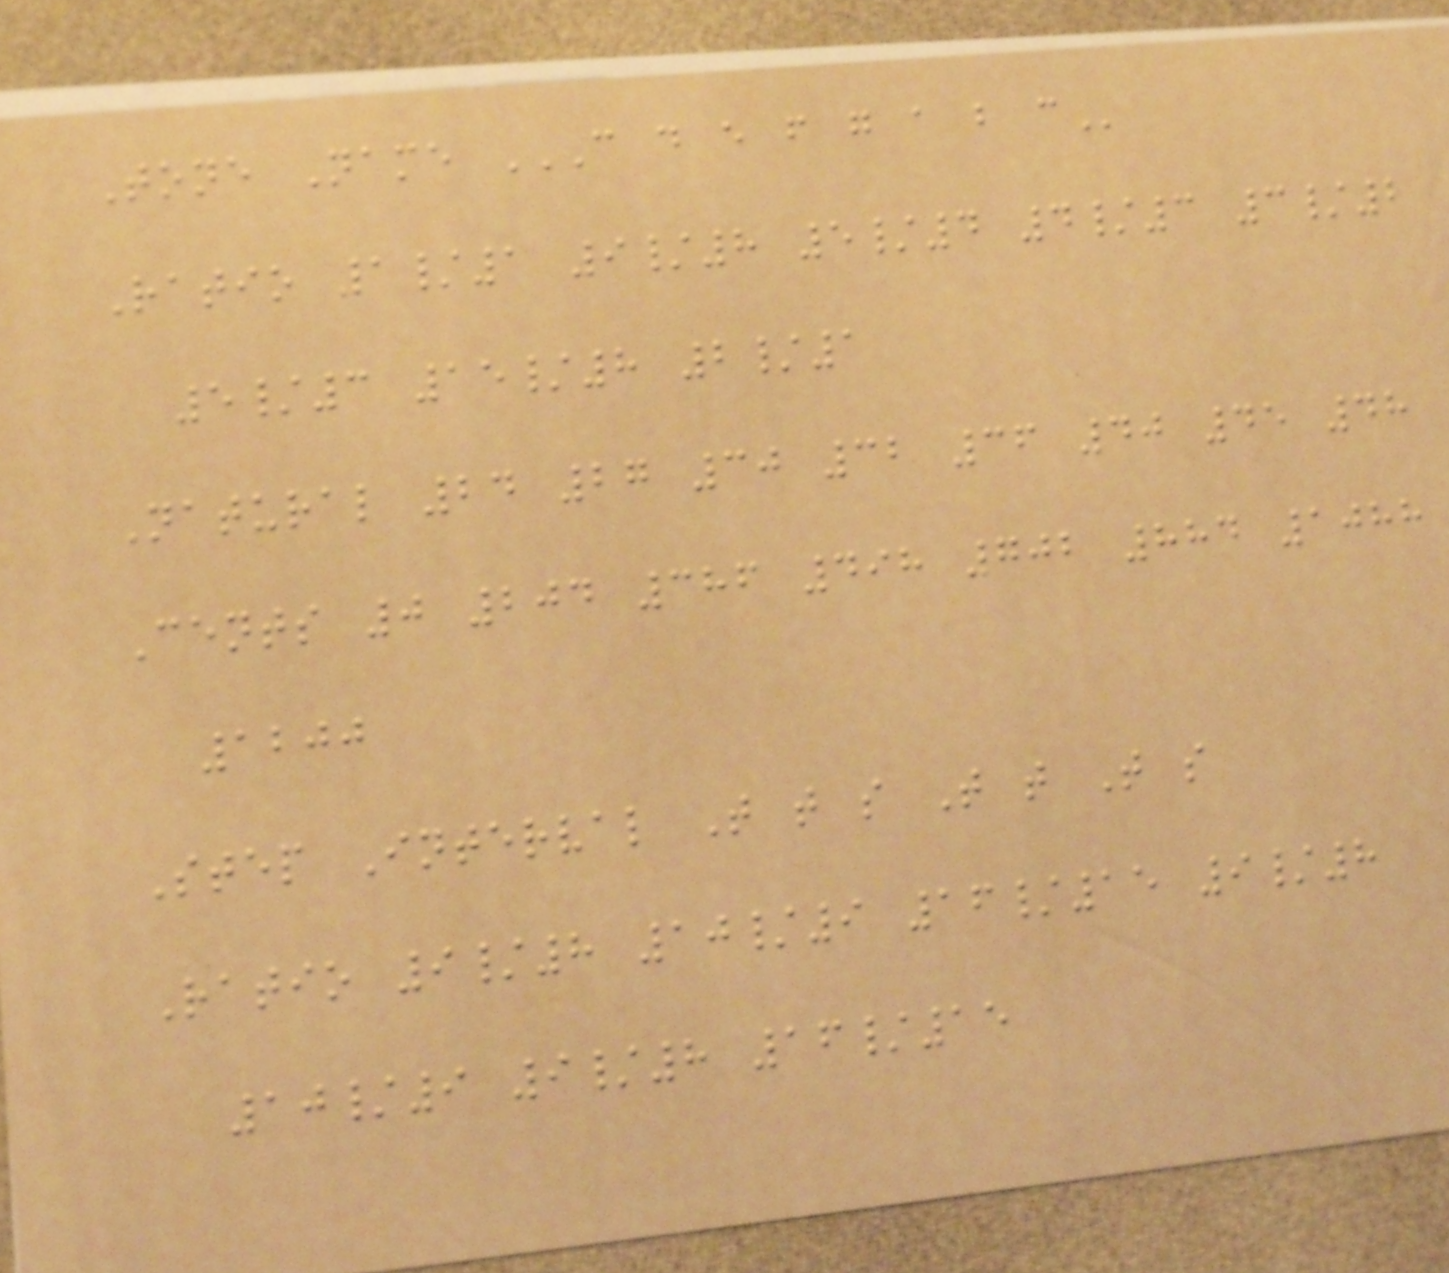Tone Name C D E F G A B C
Ratio 1/1 9/8 5/4 4/3 3/2
5/3 15/8 2/1
Natural 24 27 30 32 36 40 45 48
Cents 0 204 386 498 702 884 1088
1200
Step Interval T t s T t T s
Ratio 9/8 10/9 16/15 9/8
10/9 9/8 16/15
